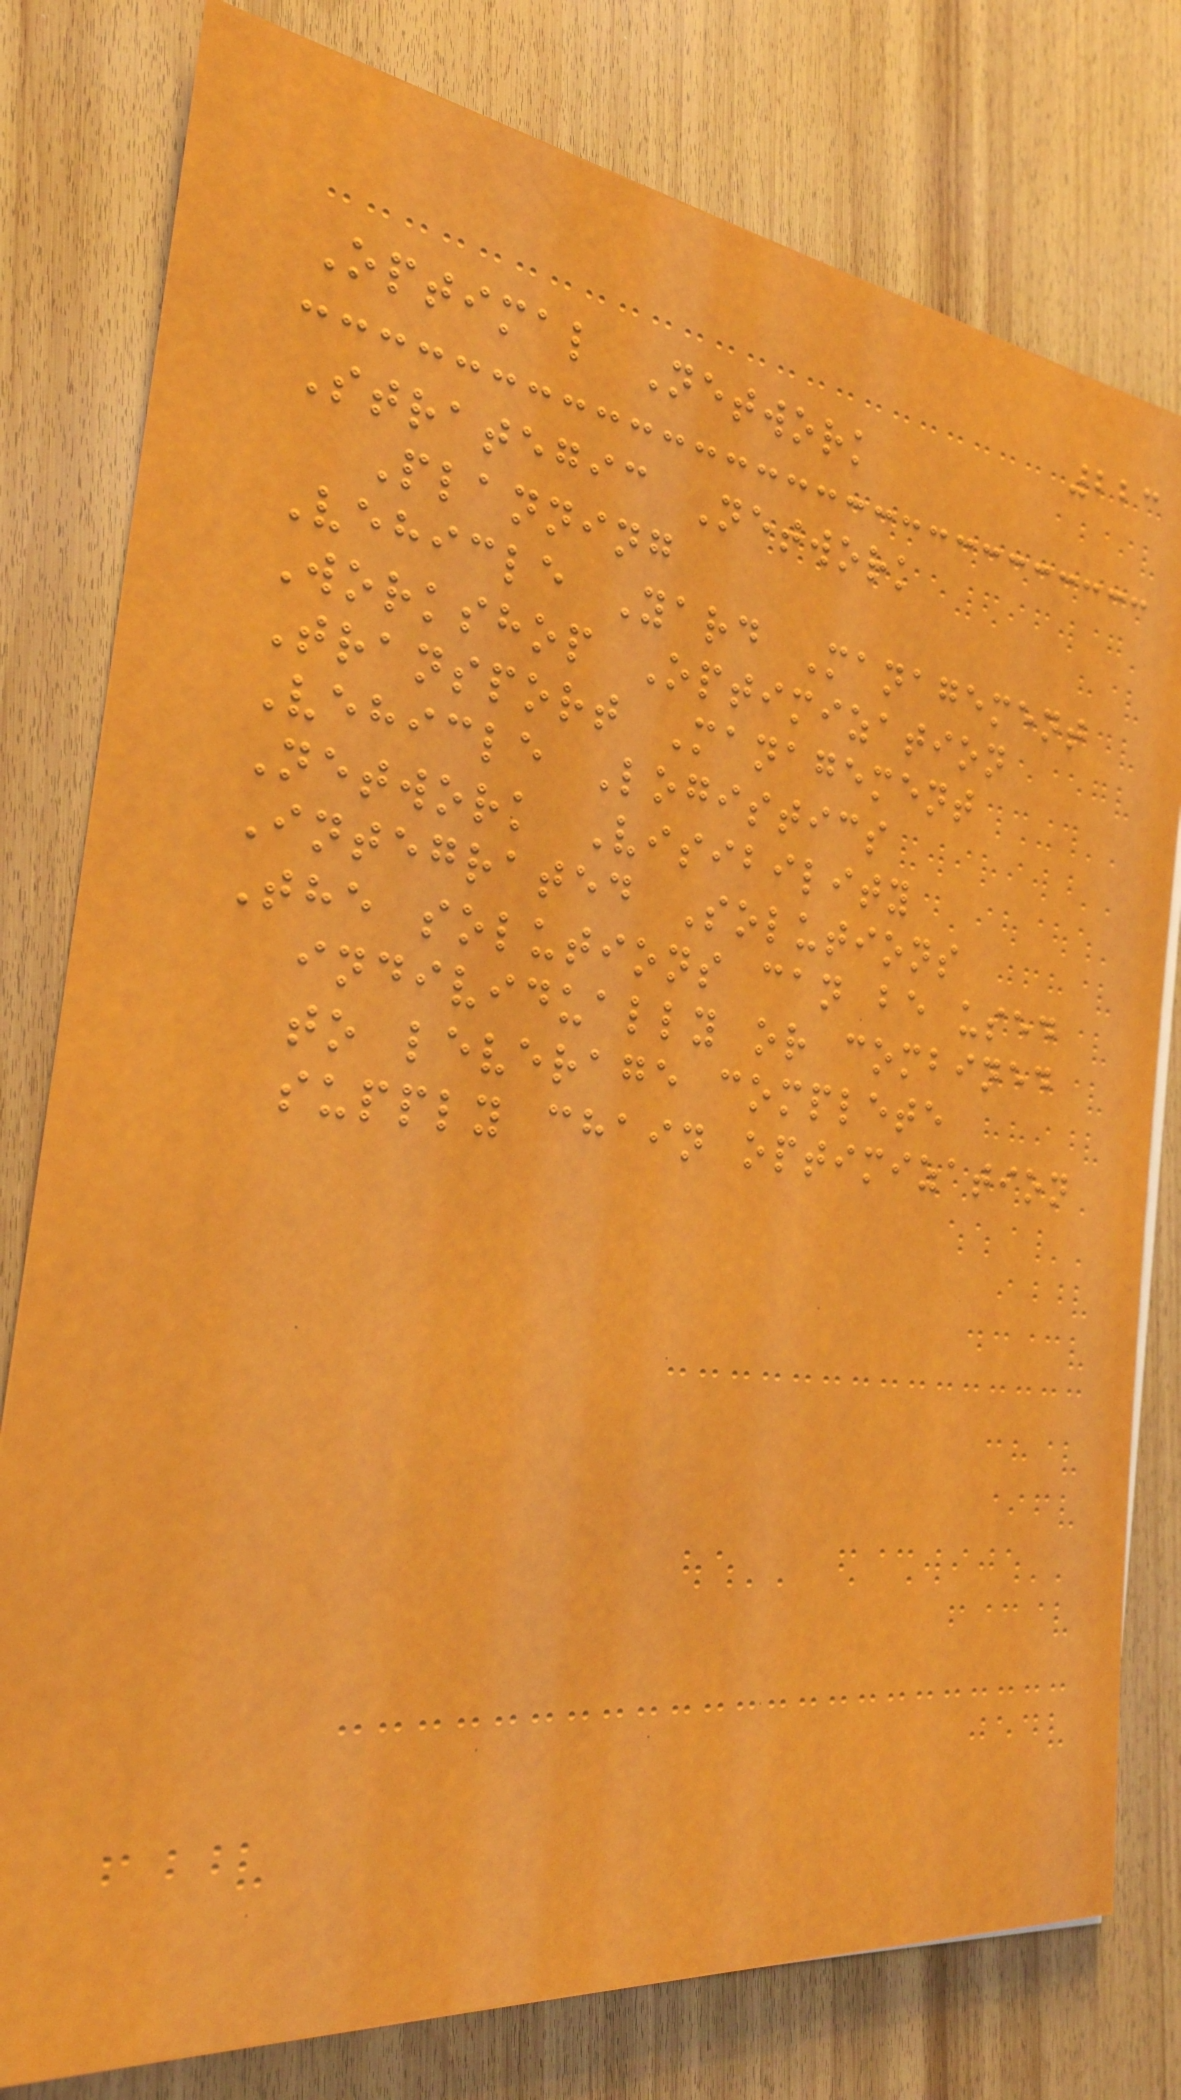223
Optimal Network
Strategic Network
Planning
Vehicle Yard Management
Workshop Optimization
Transport Management
Vehicle Logistics
Network Visibility
Integrated Solutions
The solutions can be used
individually or combined
to leverage complete
supply chain optimization
